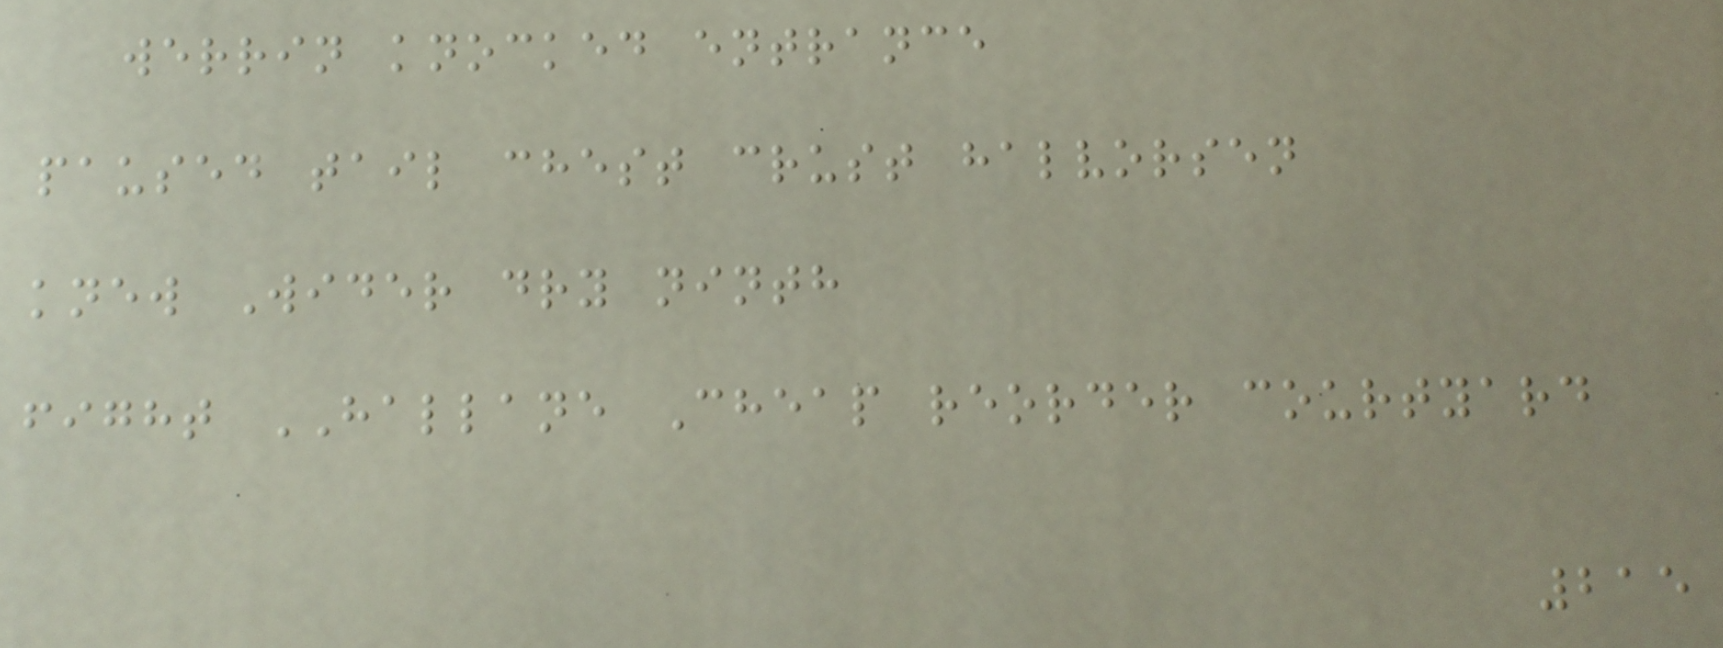werrin knocked entrance
paused tail chest crust halvorsen
knew Wider dry ninth
fight HALLANE Cheap reorder courtyard
215
